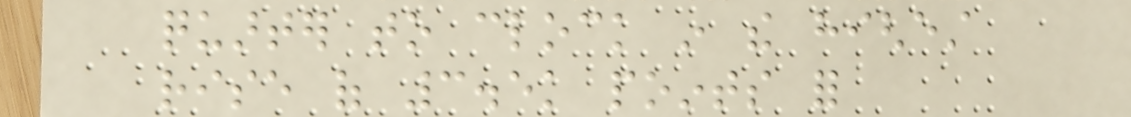quarter to clock in the highest
rise of 3.5k points for
